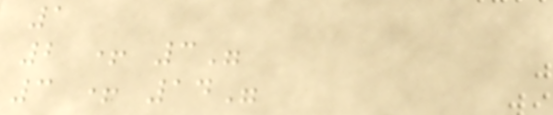1
2 + 3"
3 + 14"
